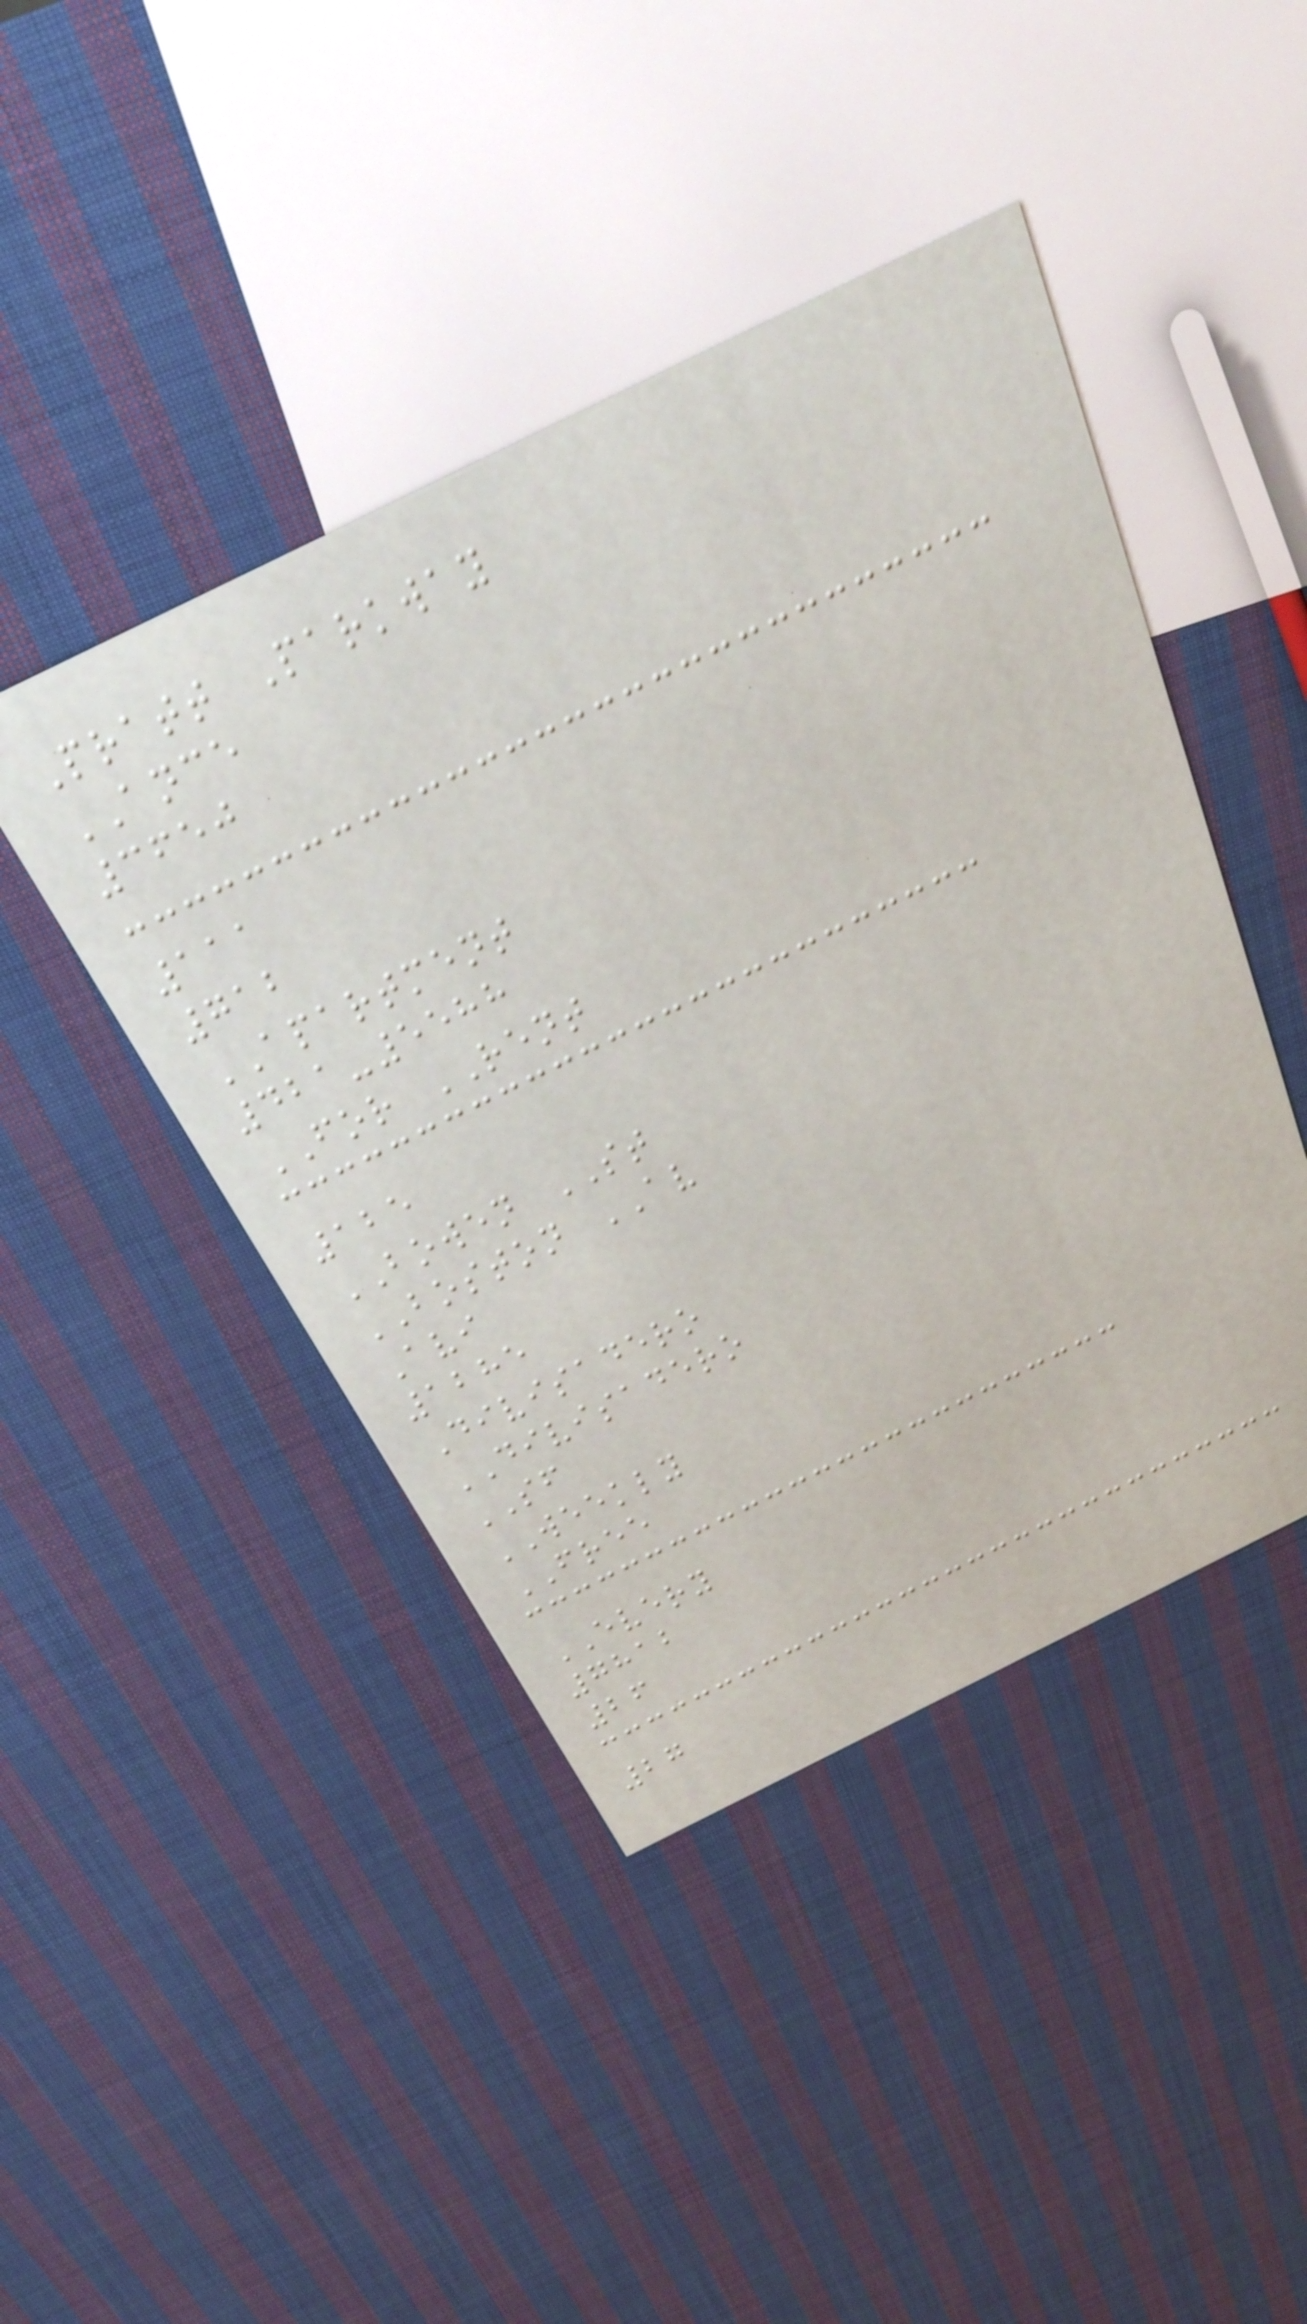Pratt Parkway
ANCE
3650
111
712
APARTMENT
421-5588
FOR RENT
125
BOWEN ST
BOSTON AV
Avi
1285
Divisadero
DIVISADERO
SF
WEEKLY
FREE
EVERY
7812
26
27
